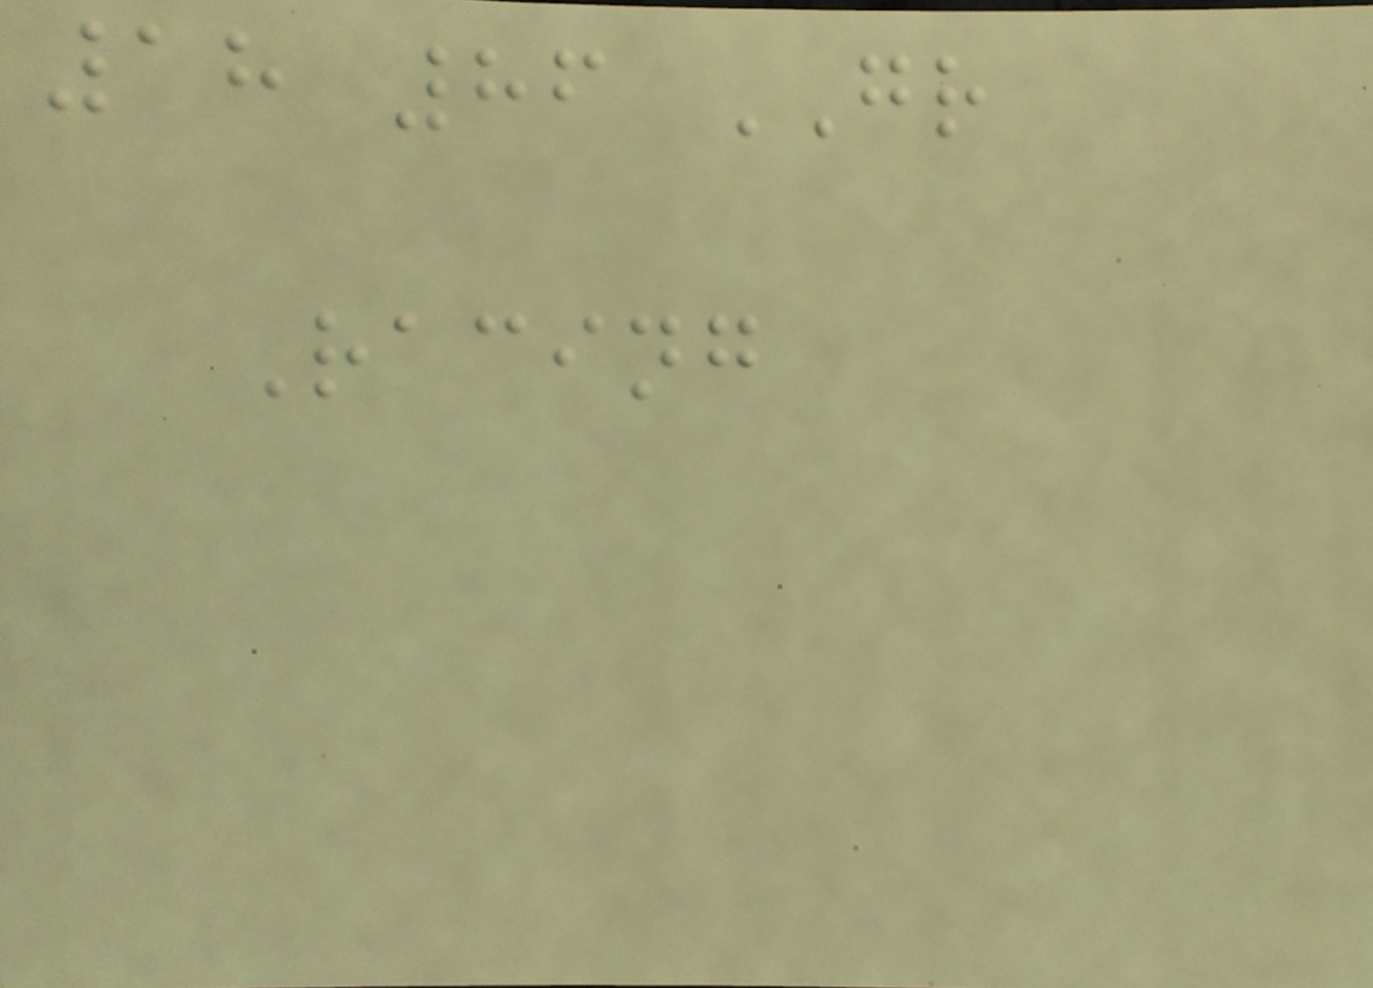18 86 GR
Racing
